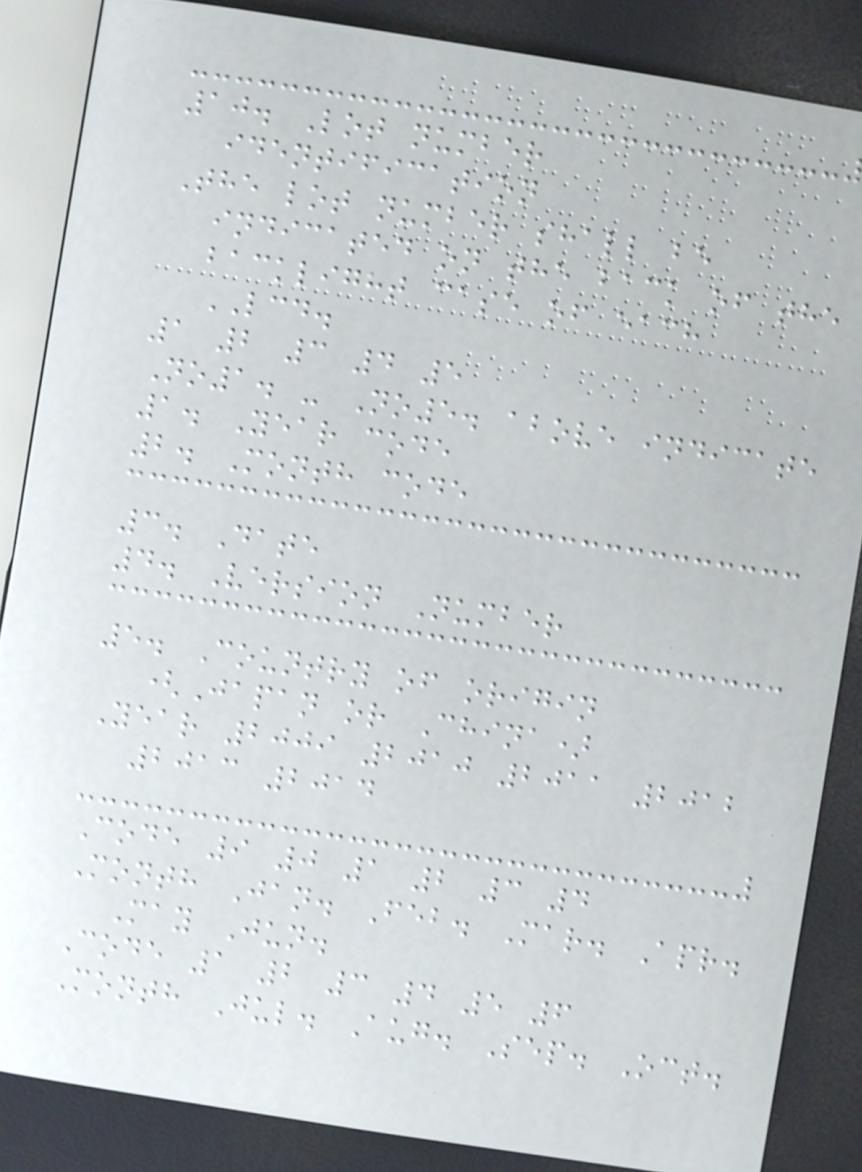10. Lot number
identification
The lot number shall be
indicated on the back of the
backlight case of each
LCD.
1 2 3 4 5
No1. - No5. above indicate
1. Year code
2. Month code
3. Date
4. Version Number
5. Country of origin
(Japan or China)
Year 2009 2010 2011 2012
2013 2014
Code 9 0 1 2 3 4
Month Jan. Feb. Mar. Apr.
May Jun.
Code 1 2 3 4 5 6
Month Jul. Aug. Sep. Oct.
